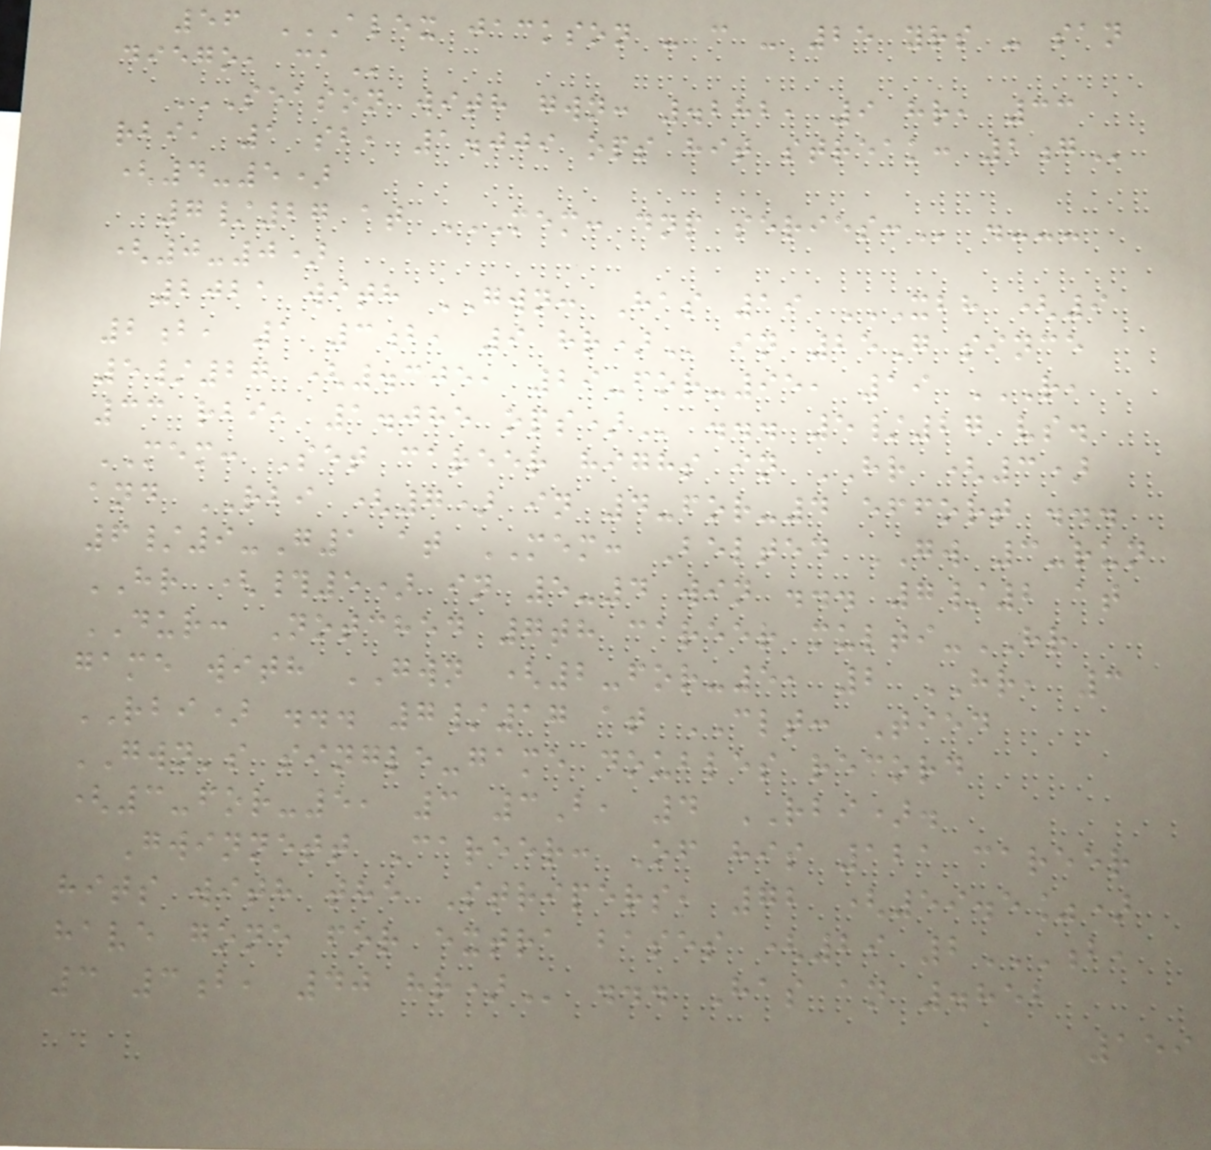56 ALEX JACKSON - C - 25 YRS - SAN
DIEGO, CA
SEASON WITH GWN: .282, 9 HR, 33
RBI, 1 SB, 1.009 OPS HIT STREAK: 2G
(4-5)
7/27 at MEM: DNP SERIES: .---
(0-0)
2021 with GWN: Has 19 XBH (9
2B, 1 3B, 9 HR) in 25G since
5/27 (.305, 29-for-95, 19 R,
33 RBI, 1.085 OPS) ... 5/27 vs.
MEM: Set career highs in HR (3)
and RBI (7) in 4-for-4 effort ...
6/9-G1 at MEM: Belted GW 3-run
HR (#5) in 5-4 win ... 7/2 at
DUR: Notched 7th career multi-HR
game with GWN (2-for-5, 2 HR, 3
RBI) ... 7/17 at CLT: Tied
GWN's single-game doubles record
(3-for-5, 3 3B, 4 RBI).
Gwinnett Career: Of his 121 career
hits with the Stripers, 72 (59.5%)
have gone for extra bases (29 2B,
3 3B, 40 HR) ... Has an .852
159
